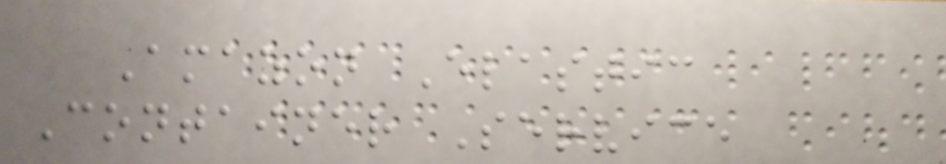Amazon Elastic
Container Service
